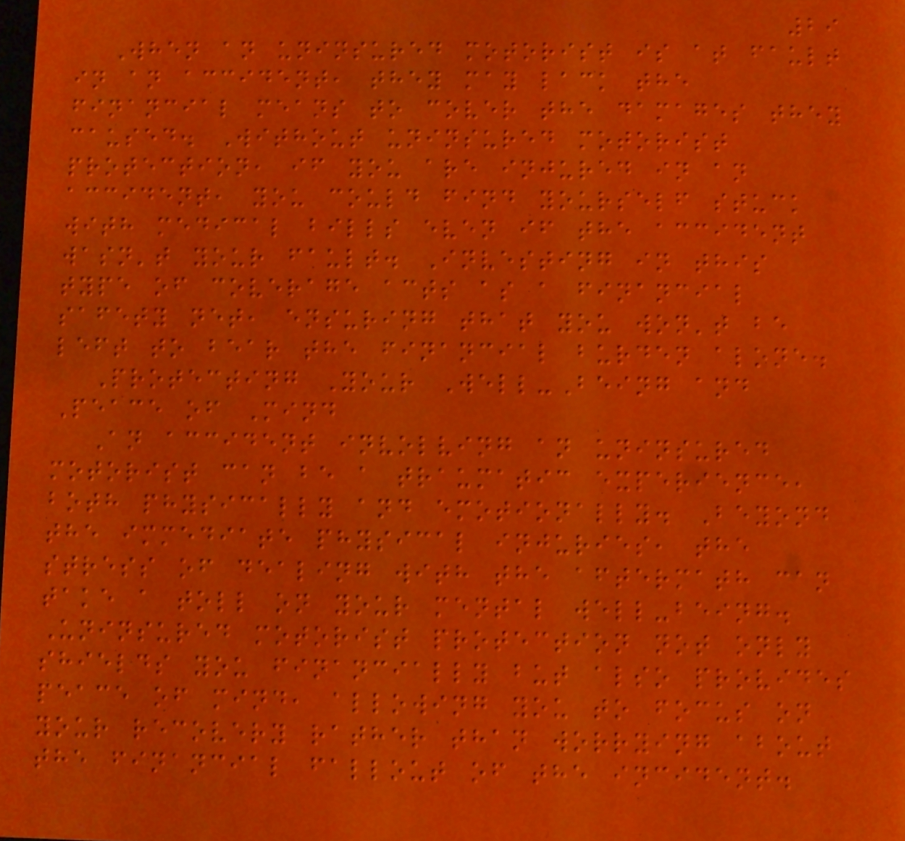29
When an uninsured motorist is at fault
in an accident, they may lack the
financial means to cover the damages they
caused. Without uninsured motorist
protection, if you are injured in an
accident, you could find yourself stuck
with medical bills even if the accident
wasn't your fault. Investing in this
type of coverage acts as a financial
safety net, ensuring that you won't be
left to bear the financial burden alone.
Protecting Your Well-Being and
Peace of Mind
An accident involving an uninsured
motorist can be a traumatic experience,
both physically and emotionally. Beyond
the immediate physical injuries, the
stress of dealing with the aftermath can
take a toll on your mental well-being.
Uninsured motorist protection not only
shields you financially but also provides
peace of mind, allowing you to focus on
your recovery rather than worrying about
the financial fallout of the incident.
